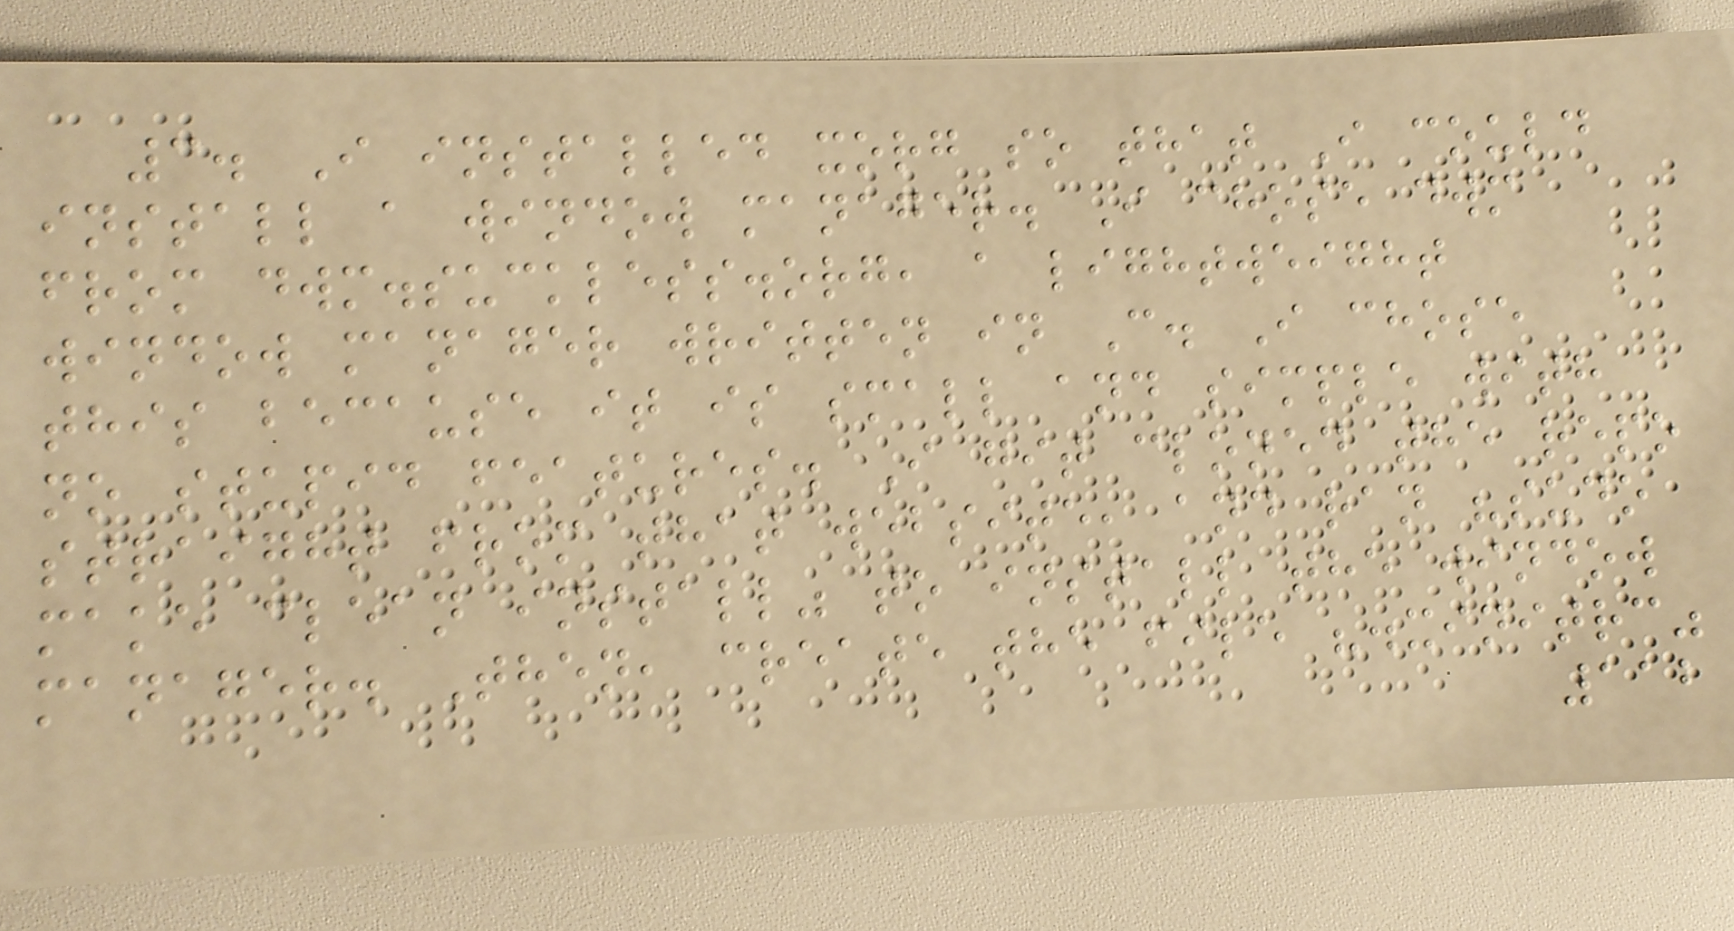3. I installed xorg so that I could
install a window manager. I chose dwm
from dwm.suckless.org, a lightweight
window manager written in C. I chose
this because it is small and simple with
no stupid features. I git cloned the repo
straight from that website, and ran "sudo
make clean install" to install the window
manager. Then, create the file ".xinitrc"
112
